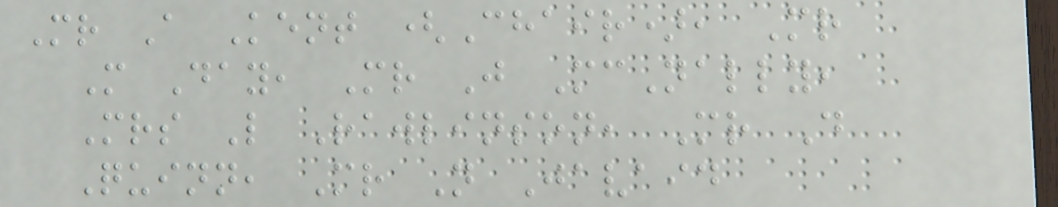Mr A Kent (Chair), Mr
M Day, Mr J McNally,
Mrs L Rawlinson, Mr D
Quinn, Mr N Javaid
